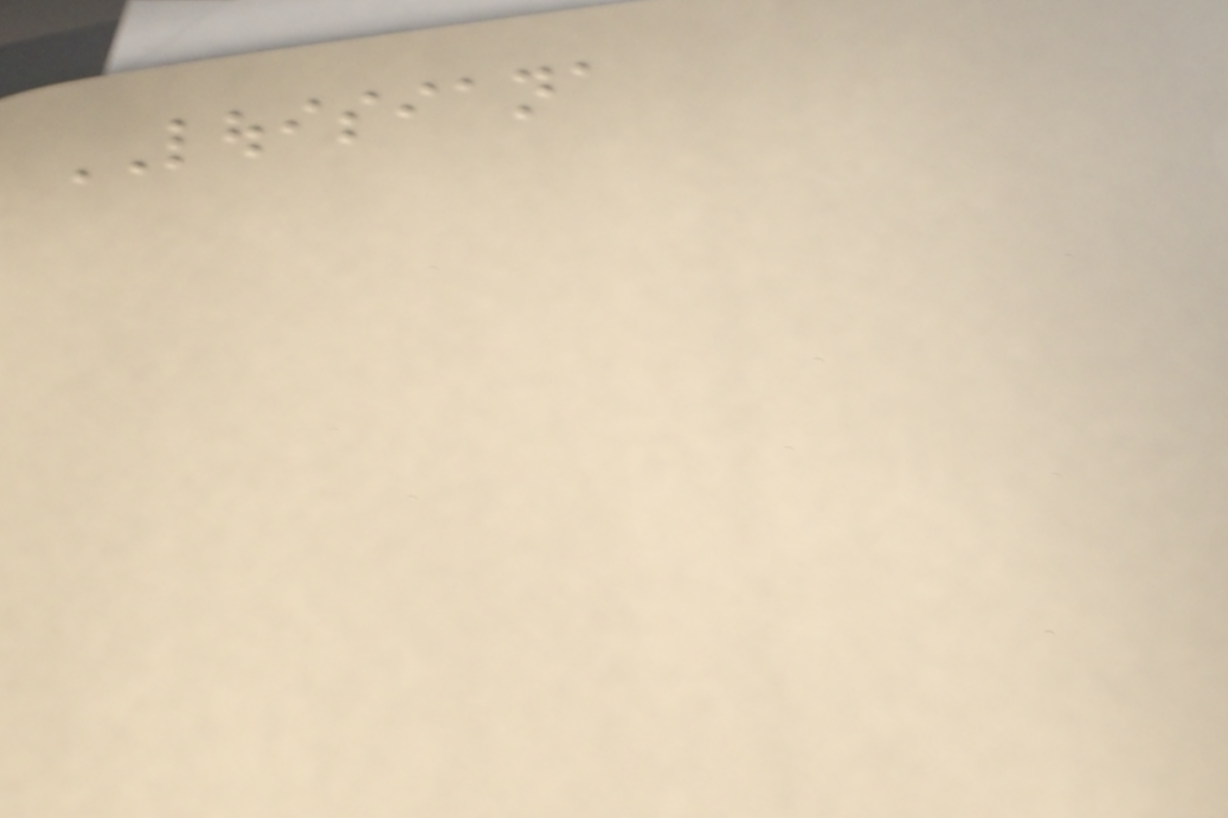LOUISIANA
